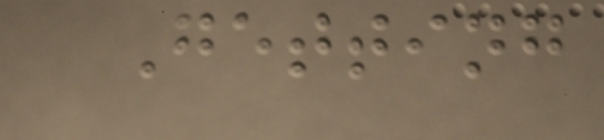Getting
